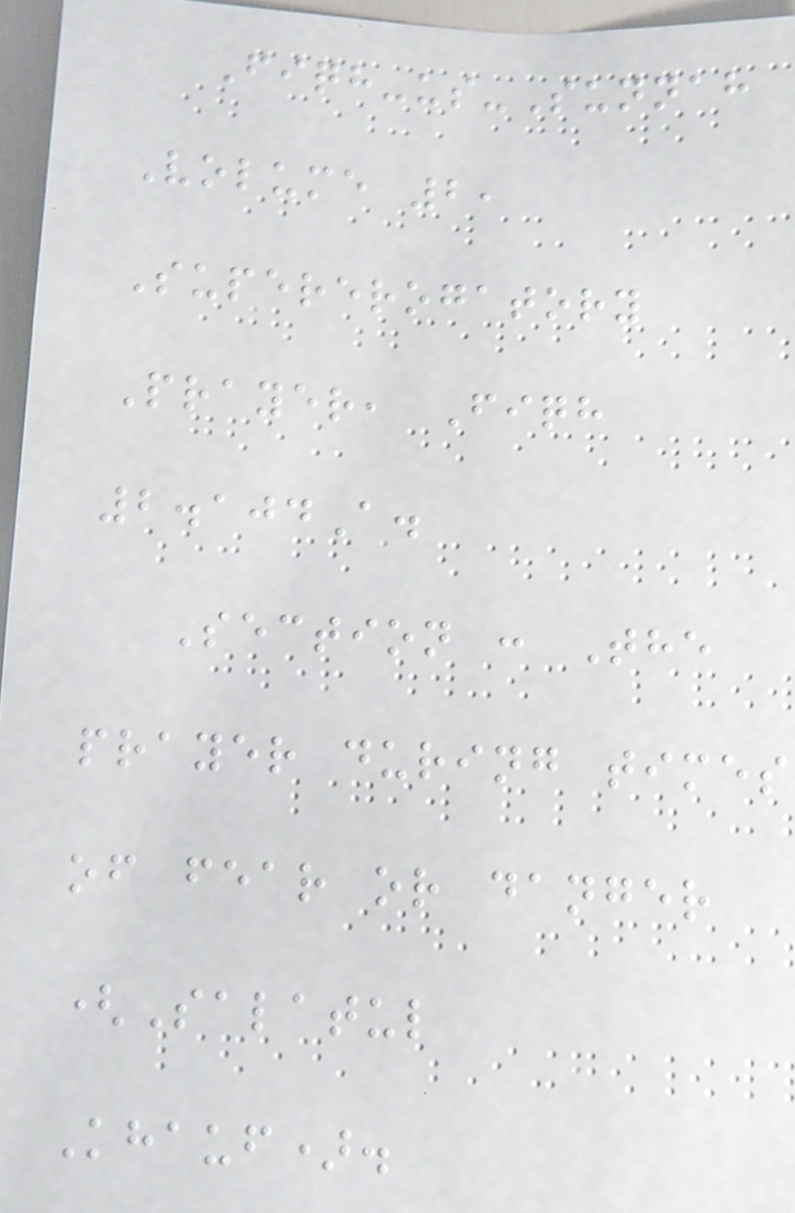Fiqh-us-Sunnah
Volume 2,
Supererogatory
Prayer, Fiqh
2.104A.
Section : The
prayer during times
of fear or danger
(Salatul
Khauf).
